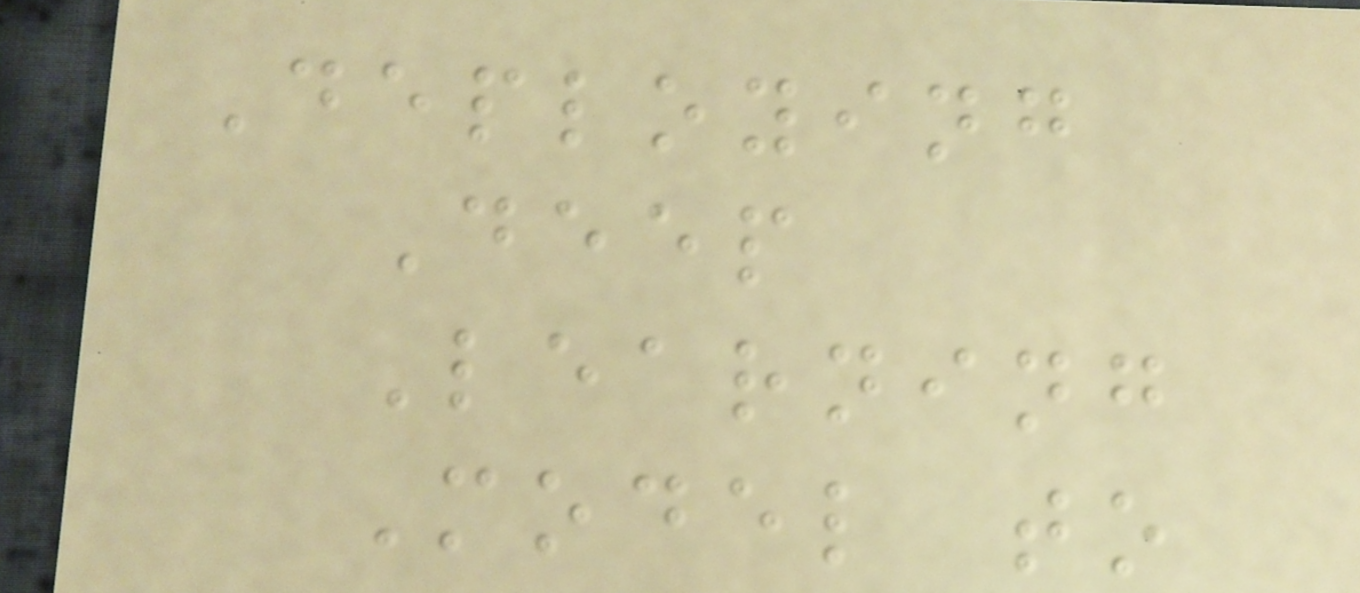Deploying
Deep
Learning
Model to
